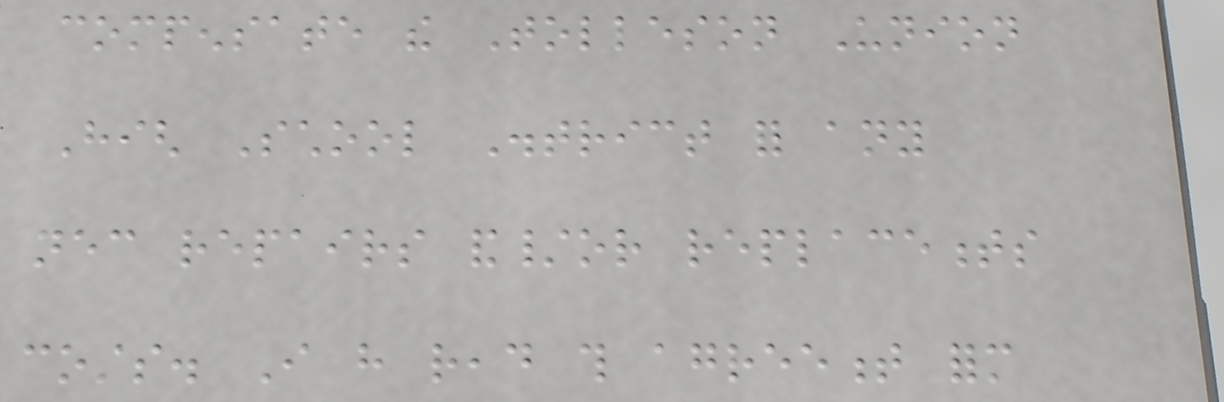compensate the Tolleson Union
High School District for any
necessary repairs and/or replacements
costs. I have read this agreement form
